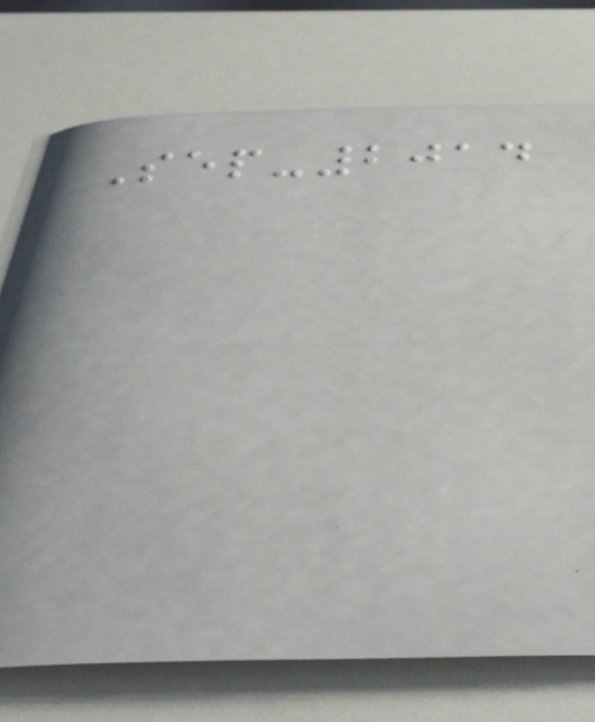Sep-2014
